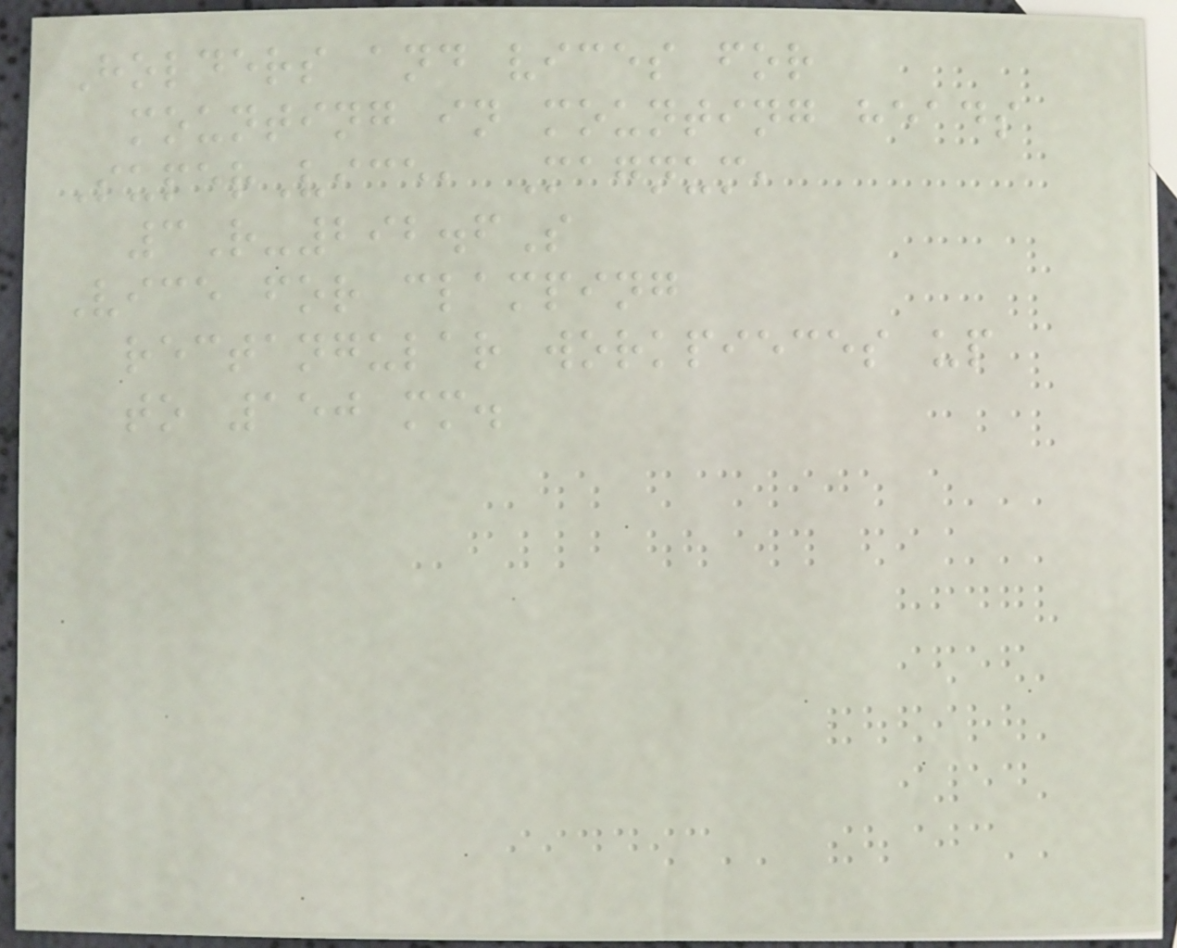Holders and vices for
mounting in mounting heads
SuperVice, Magnum,
3R-292.6S
Vice for clamping
rectangular workpieces up
to 150 mm.
